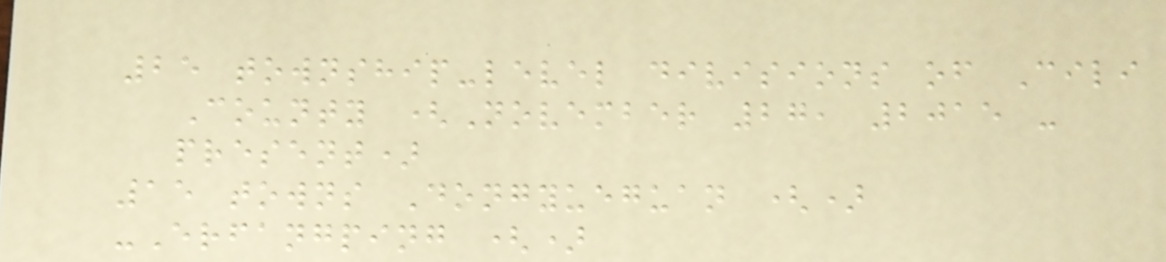25 township-level divisions of Cili
County (November 27, 2015 -
present)
15 towns Dongyueguan ()
-Erfangping ()
